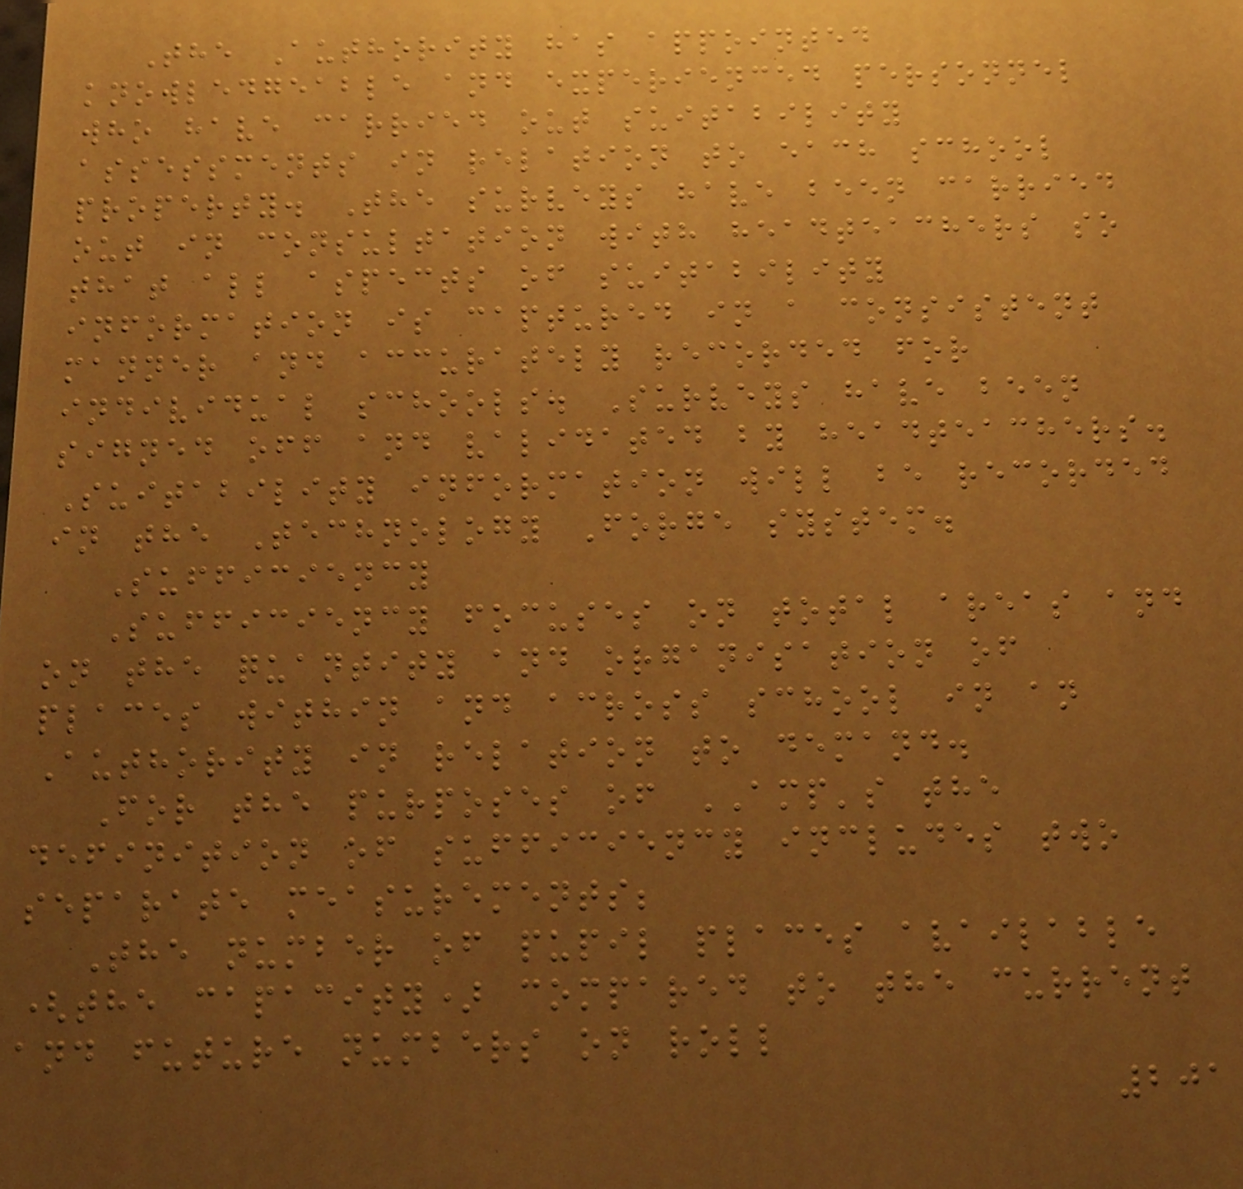The Authority has appointed
knowledgeable and experienced personnel
who have carried out suitability
assessments in relation to each school
property. The surveys have been carried
out in consultation with headteachers so
that all aspects of suitability
information is captured in a consistent
manner and accurately recorded for
individual schools. Surveys have been
signed off and validated by headteachers.
Suitability information will be recorded
in the Technology Forge system.
Sufficiency
Sufficiency focuses on total areas and
on the quantity and organisation of
places within and across school in an
Authority in relation to demand.
For the purposes of AMP's the
definition of sufficiency includes two
separate measurements;
The number of pupil places available
(the capacity) compared to the current
and future numbers on roll
201
